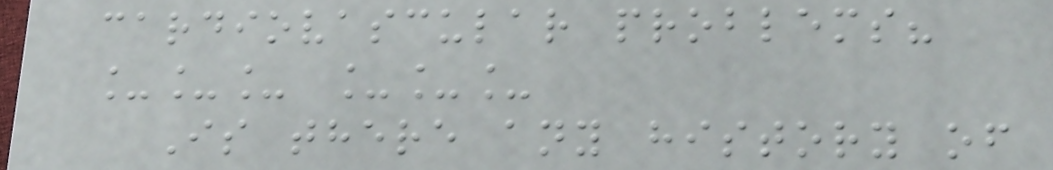cardiovascular problems?
___ ___
Is there any history of
